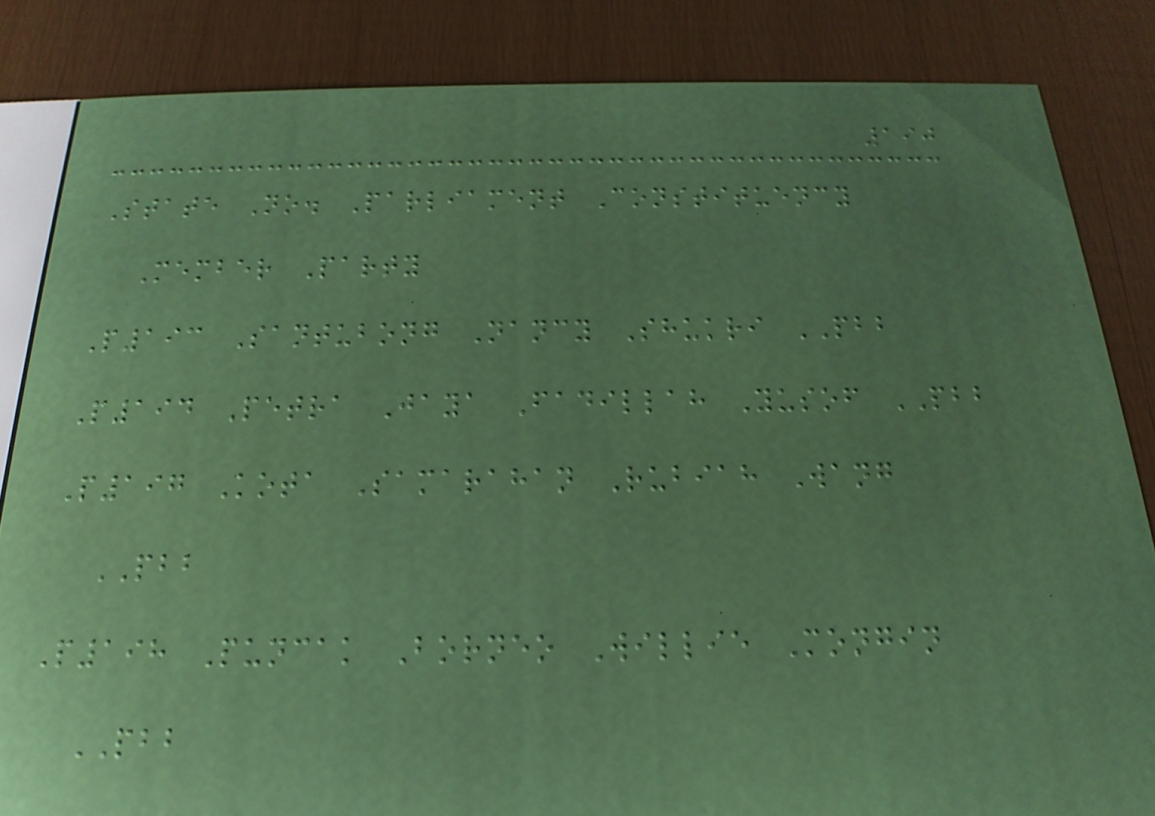190
State No. Parliament Constituency
Member Party
P193 Santubong Nancy Shukri PBB
P194 Petra Jaya Fadillah Yusof PBB
P197 Kota Samarahan Rubiah Wang
PBB
P198 Puncak Borneo Willie Mongin
PBB
